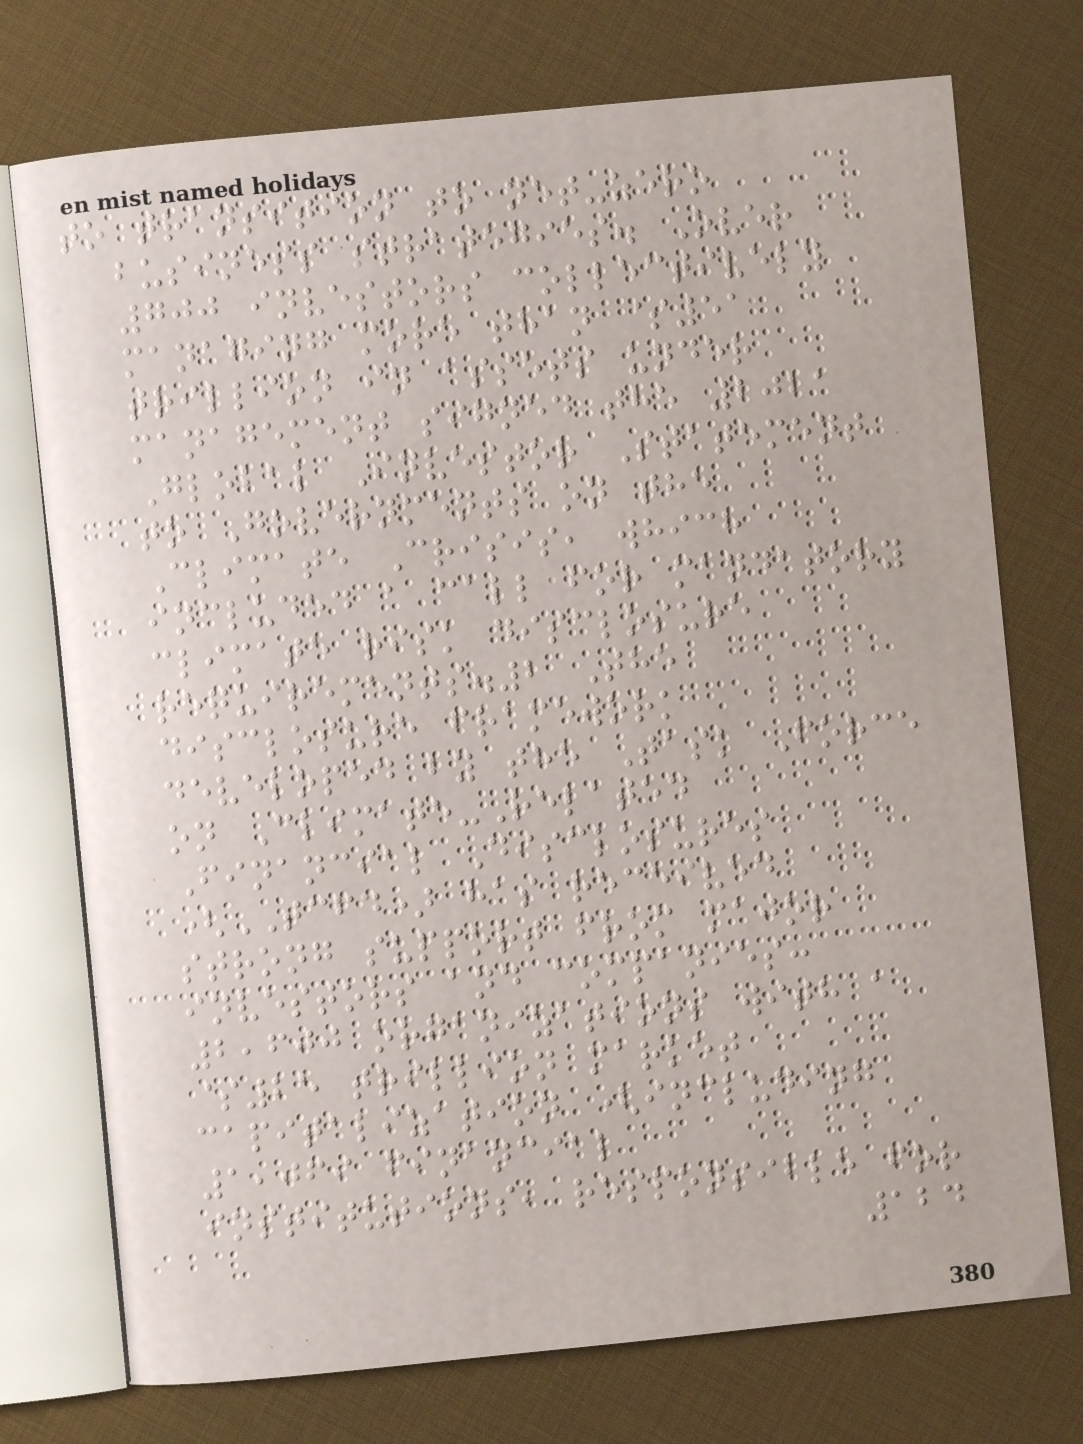to transition to net-zero
business strategies. Over
700 investors collectively
managing more than $51
trillion in assets under
management signed the 2021
Global Investor Statement
to Governments on the
Climate Crisis, which
included a call for mandatory
climate risk disclosure
requirements.2 The
disclosure framework
developed by the Task Force
on Climate-Related
Financial Disclosures
(TCFD) has received
strong support from major
investors and companies:
2,600 organizations with a
$25 trillion market
capitalization (including
1,069 financial
institutions, responsible for
124
